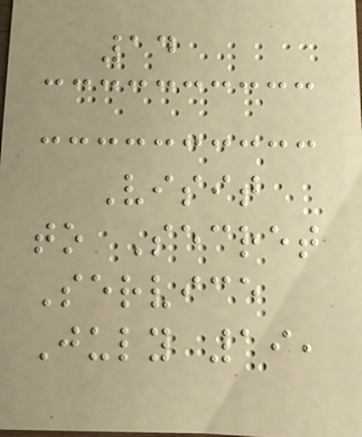14
Visit
to Secret
Service
July 19,
